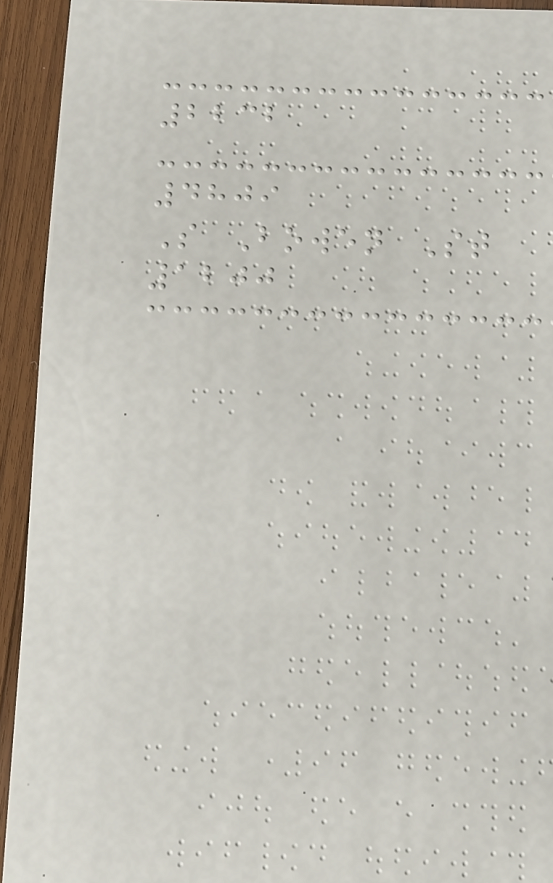2232
4809
S Bowen St
1200
